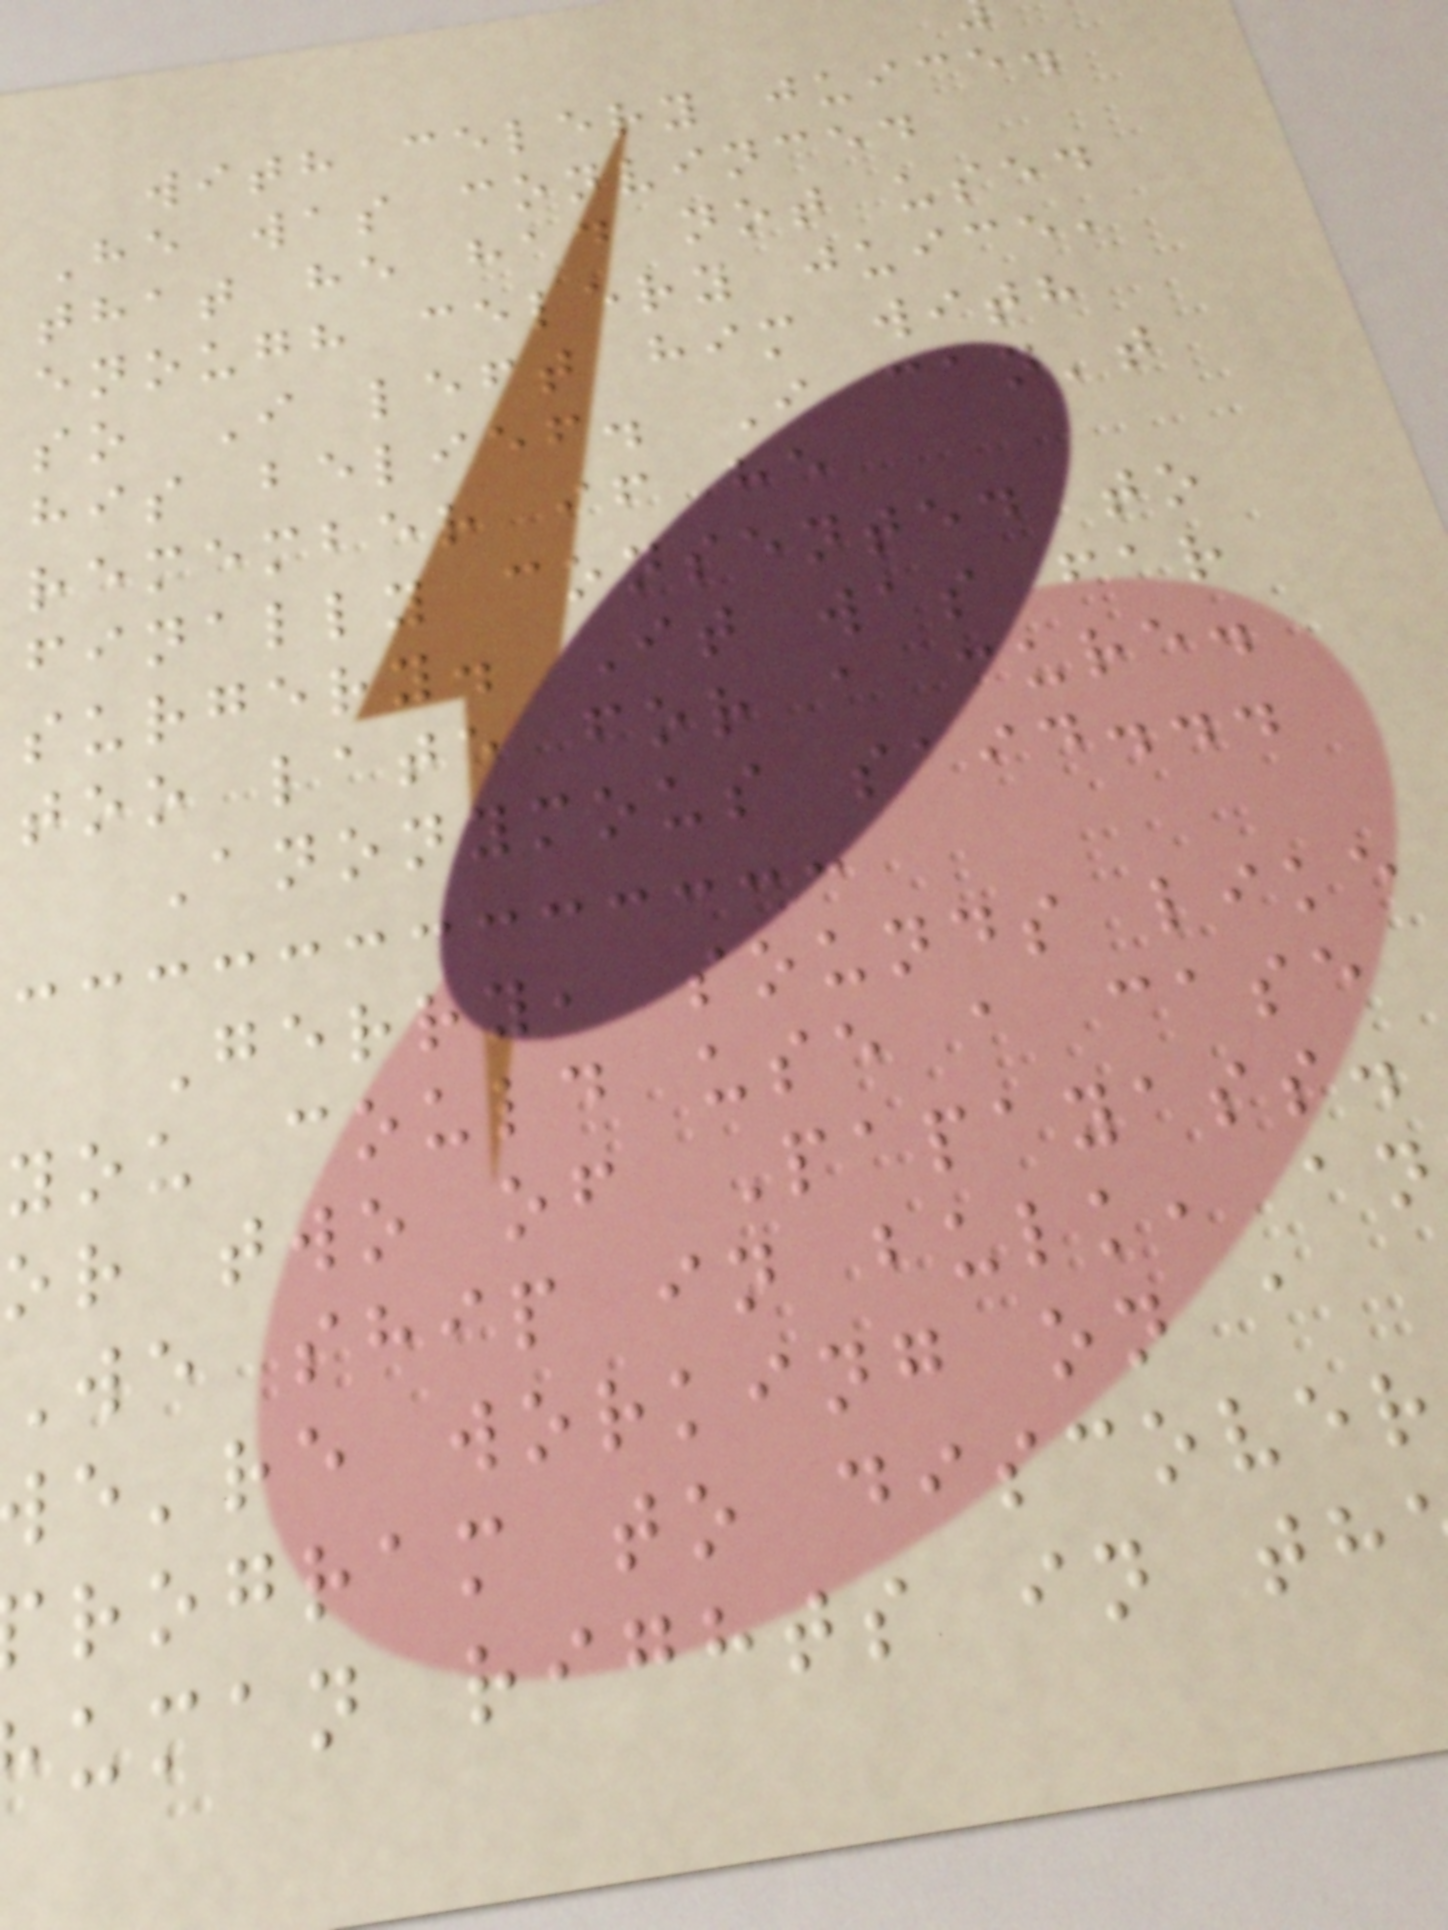with celery juice.
He was convinced
that he had not used
enough celery juice,
so I left him with
his belief. I can't
remember if he
finally consented to
surgery. It was far
too late for a cure.
Anonymous said...
Gerry, sounds like
you could use a case
or two of Papayass.
We ship in bulk, an
e're working on a
rogram to discover
uman rights in th
